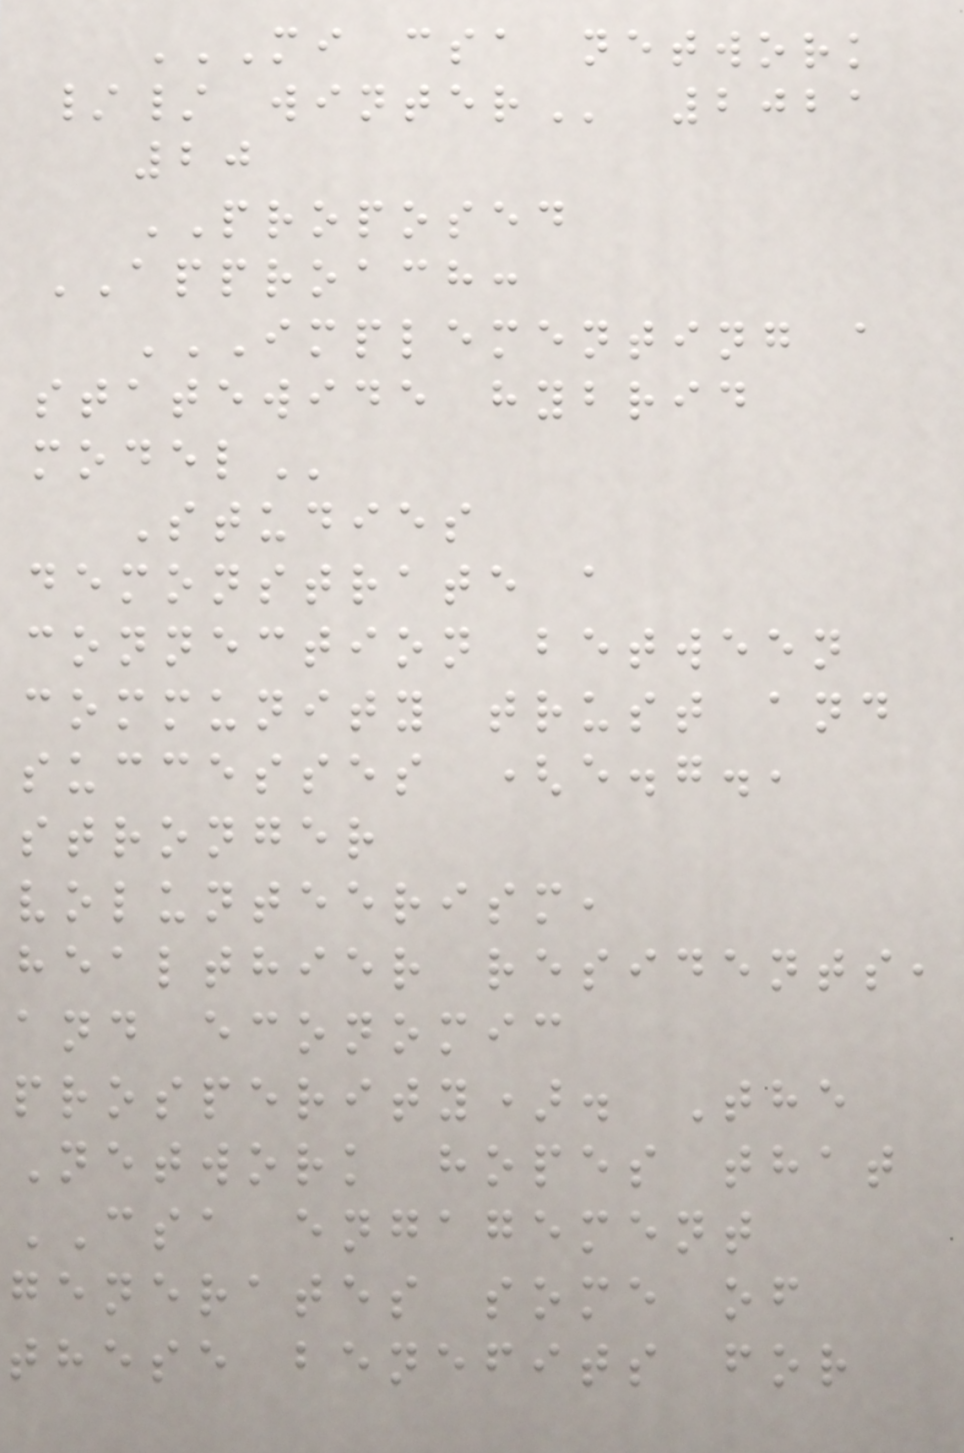MI CSA NETWORK
// WINTER 2021
20
PROPOSED
APPROACH:
IMPLEMENTING A
STATEWIDE HYBRID
MODEL
Studies
demonstrate a
connection between
community trust and
successes (e.g.,
stronger
volunteerism,
healthier residents,
and economic
prosperity). The
Network hopes that
CSA engagement
generates some of
these benefits for
